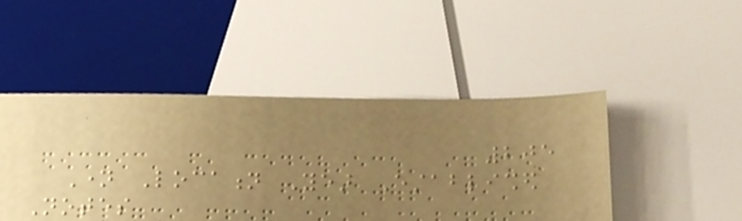205
Name Location Year Established
Notes
